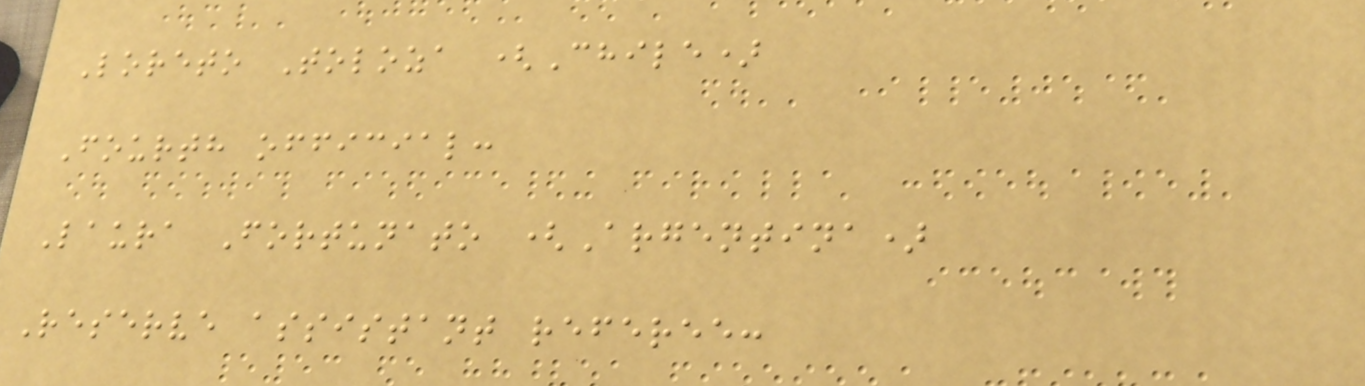Loreto Toloza (Chile)
Fourth official:
Laura Fortunato (Argentina)
Reserve assistant referee:
